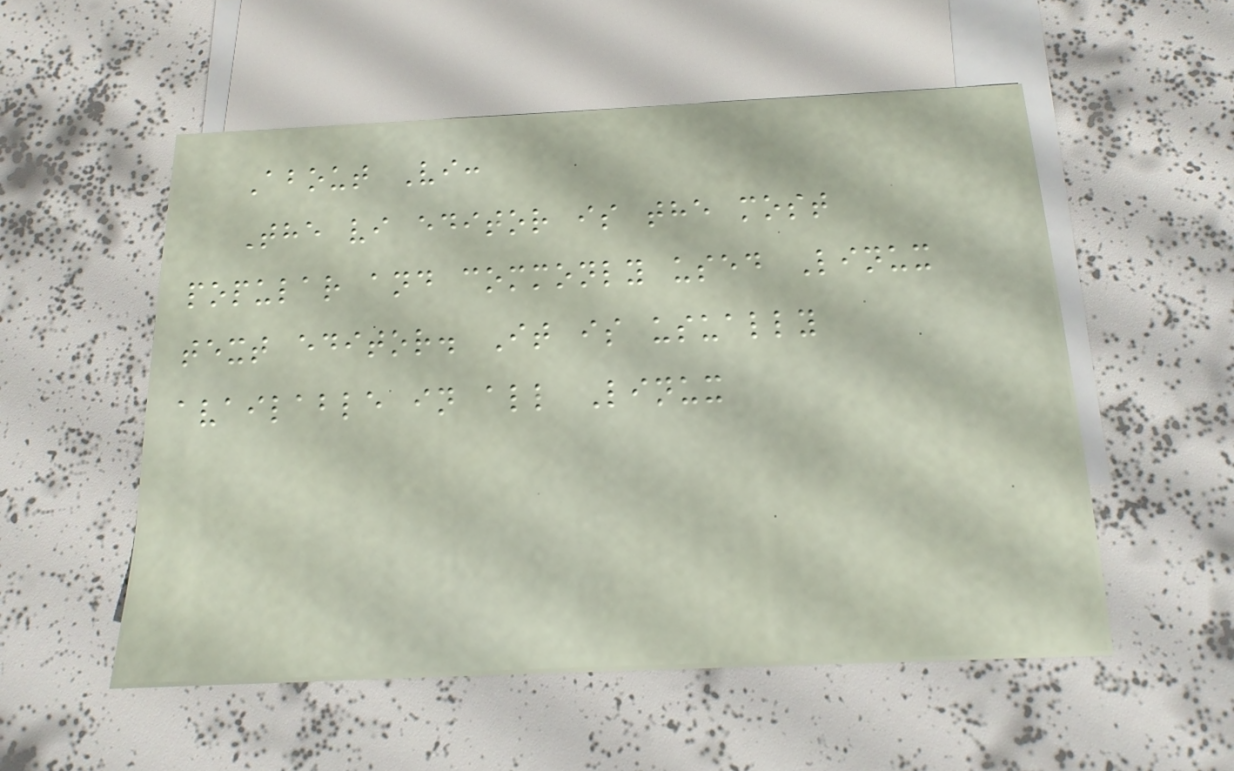About Vi:
The vi editor is the most
popular and commonly used Linux
text editor. It is usually
available in all Linux
